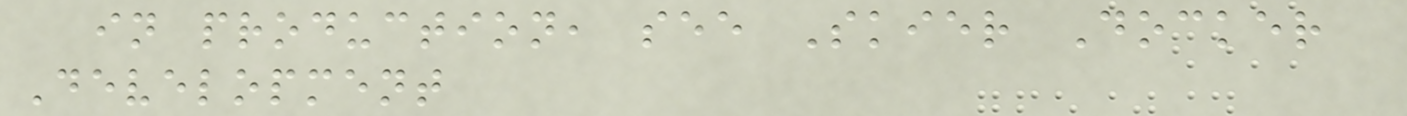in production, see Skier Docker
Development
